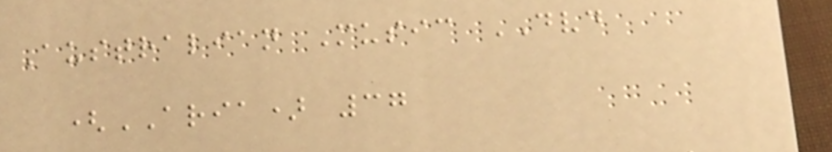Australian Music DVD
(ARIA) 37
